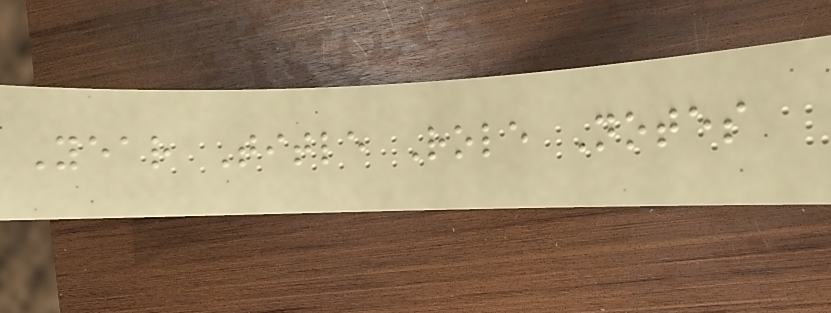Year Title Role Notes
